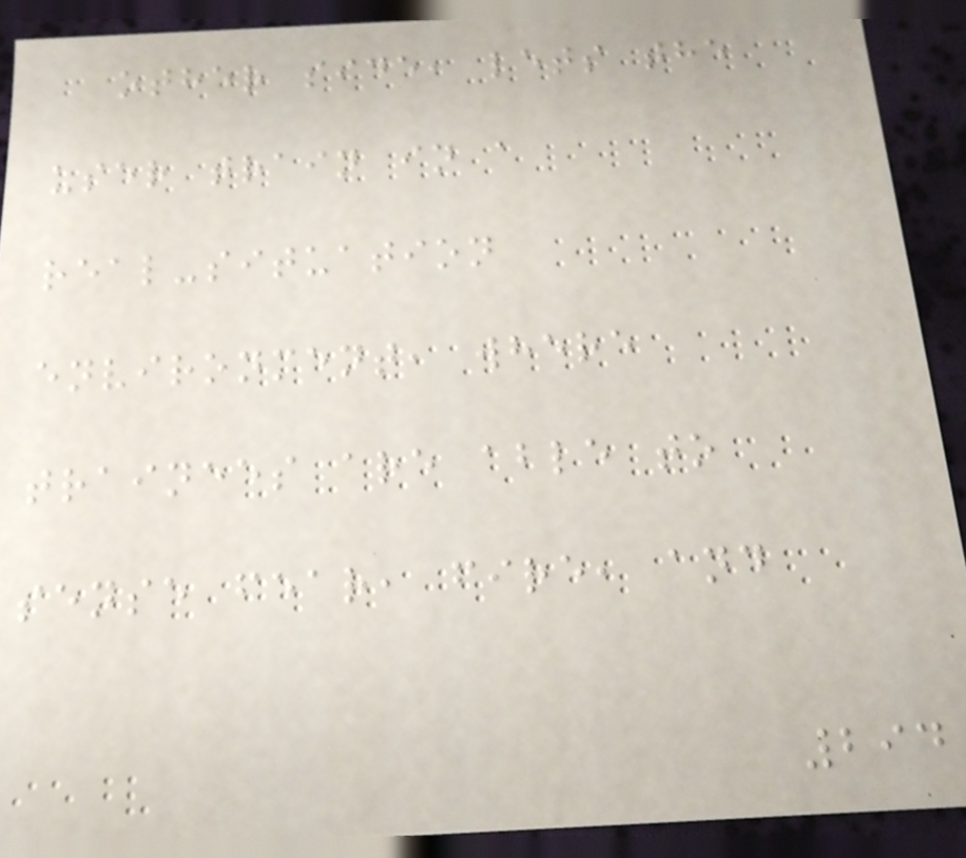other side, lets the
user train in a
real-situation
environment, where
trainees are able to
sense fear, fire, and
294
